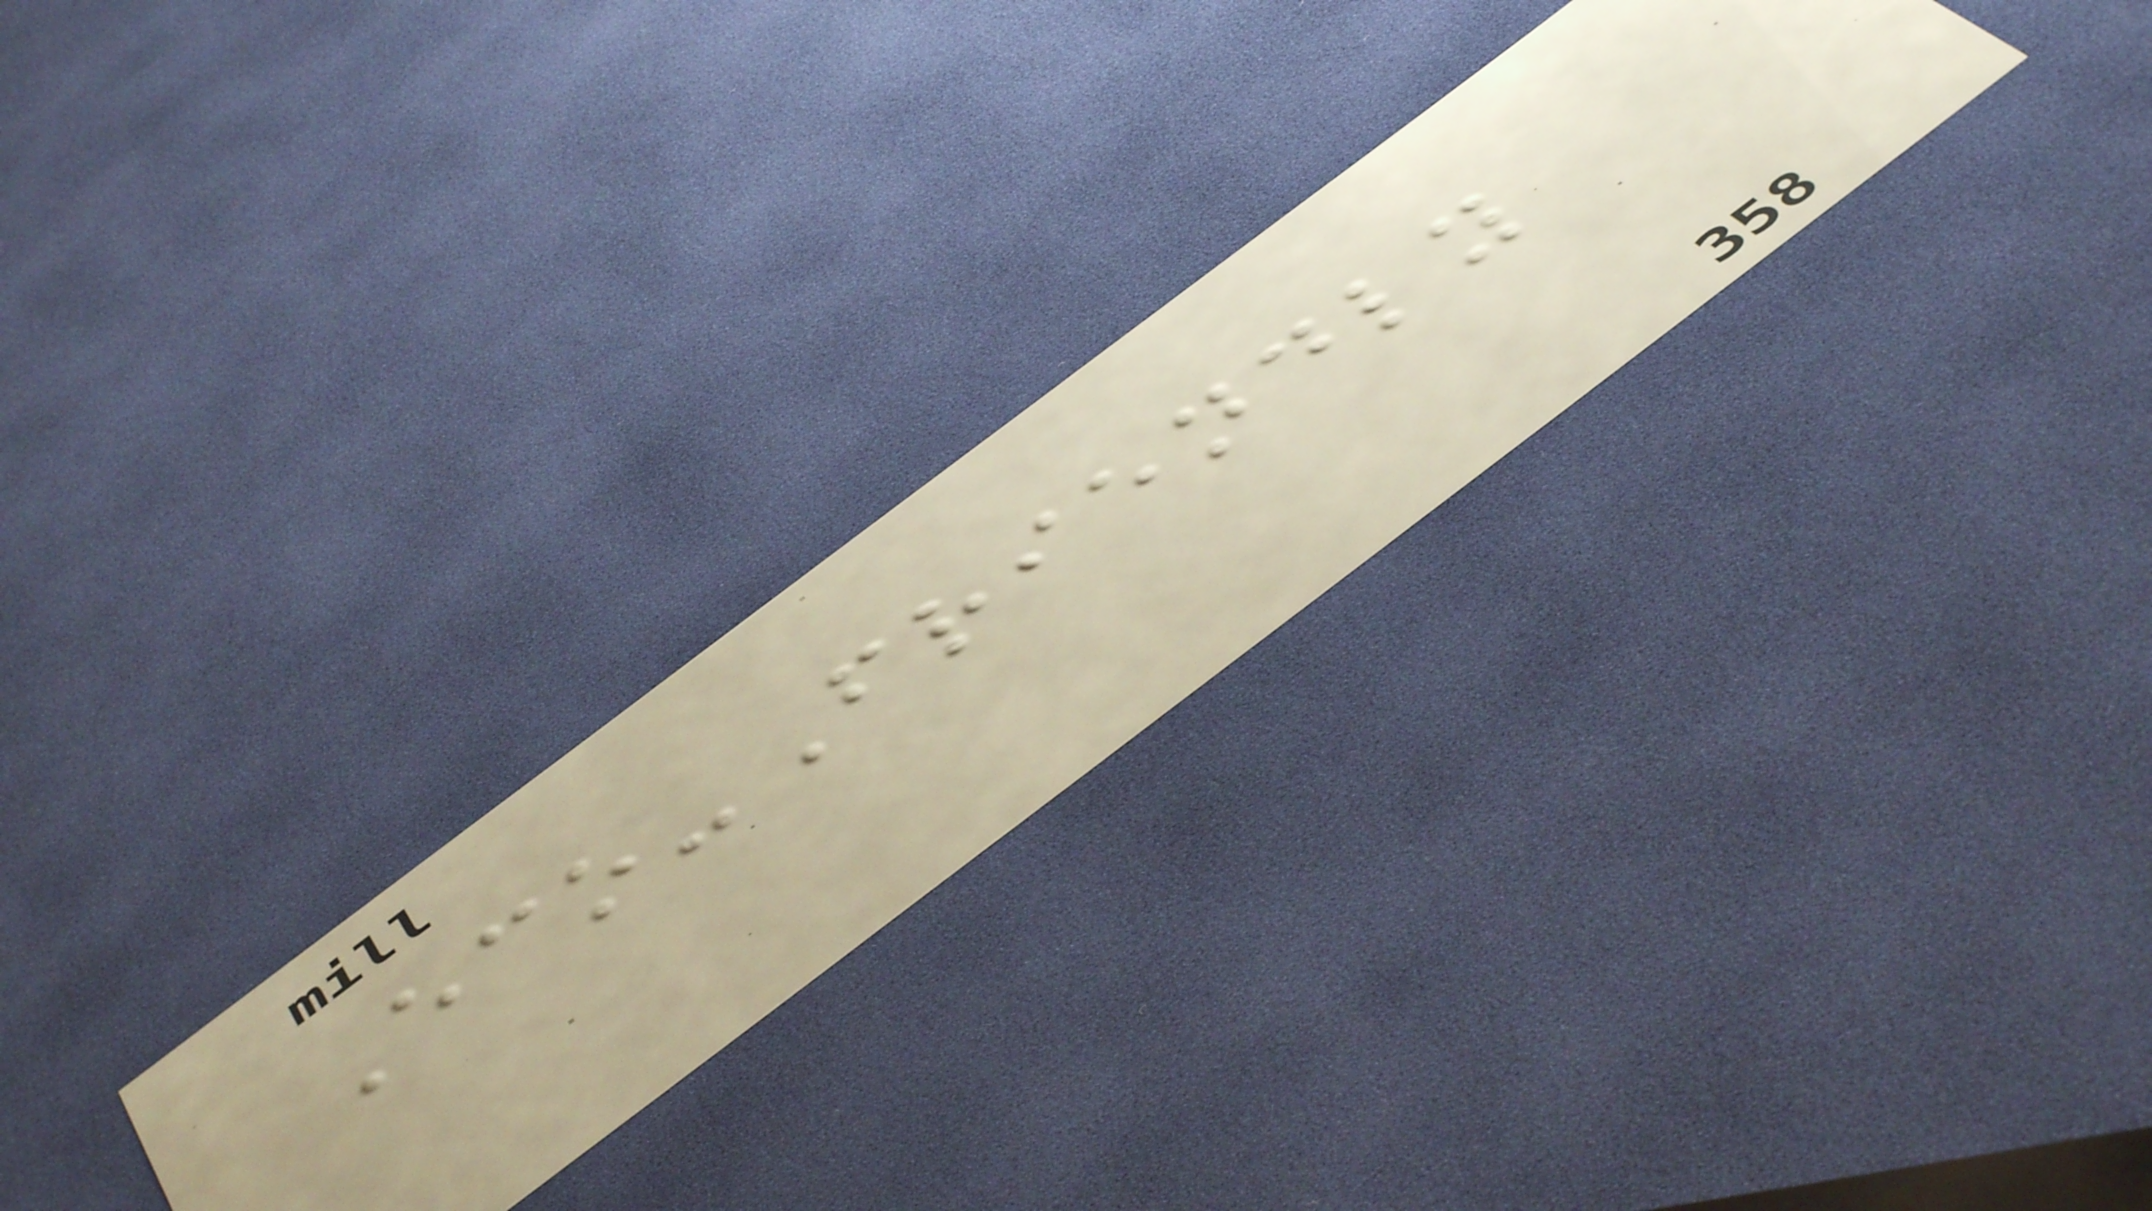Eco-Friendly
